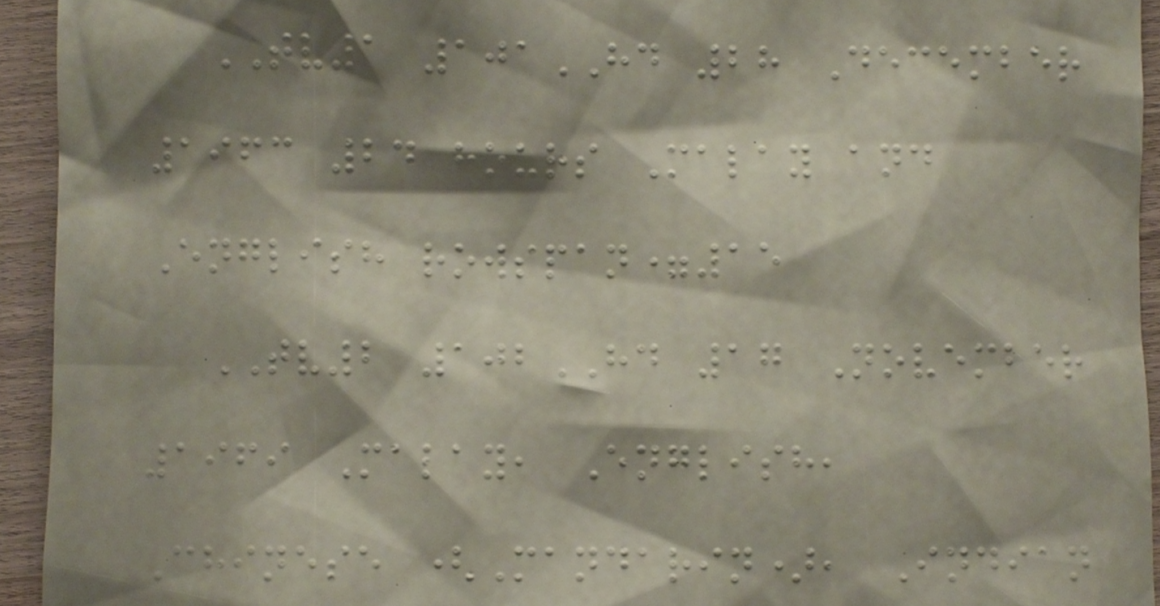TV1 101HD 28 December
1963 24 hours Malay and
English rowspan=15
TV2 102HD 17 November
1969 Malay, English,
Chinese (Mandarin), Indian
